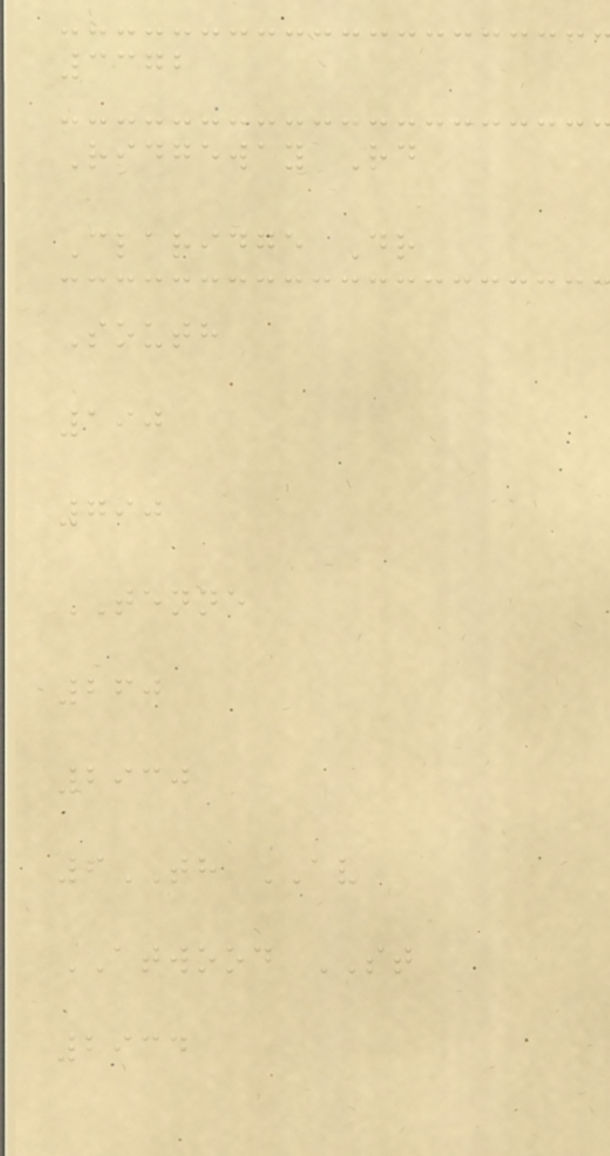3372
Ridgeway Rd
Claridge Dr
South
190
790
TENNE
260
2930
9TH AV
ATWOOD ST
2934
